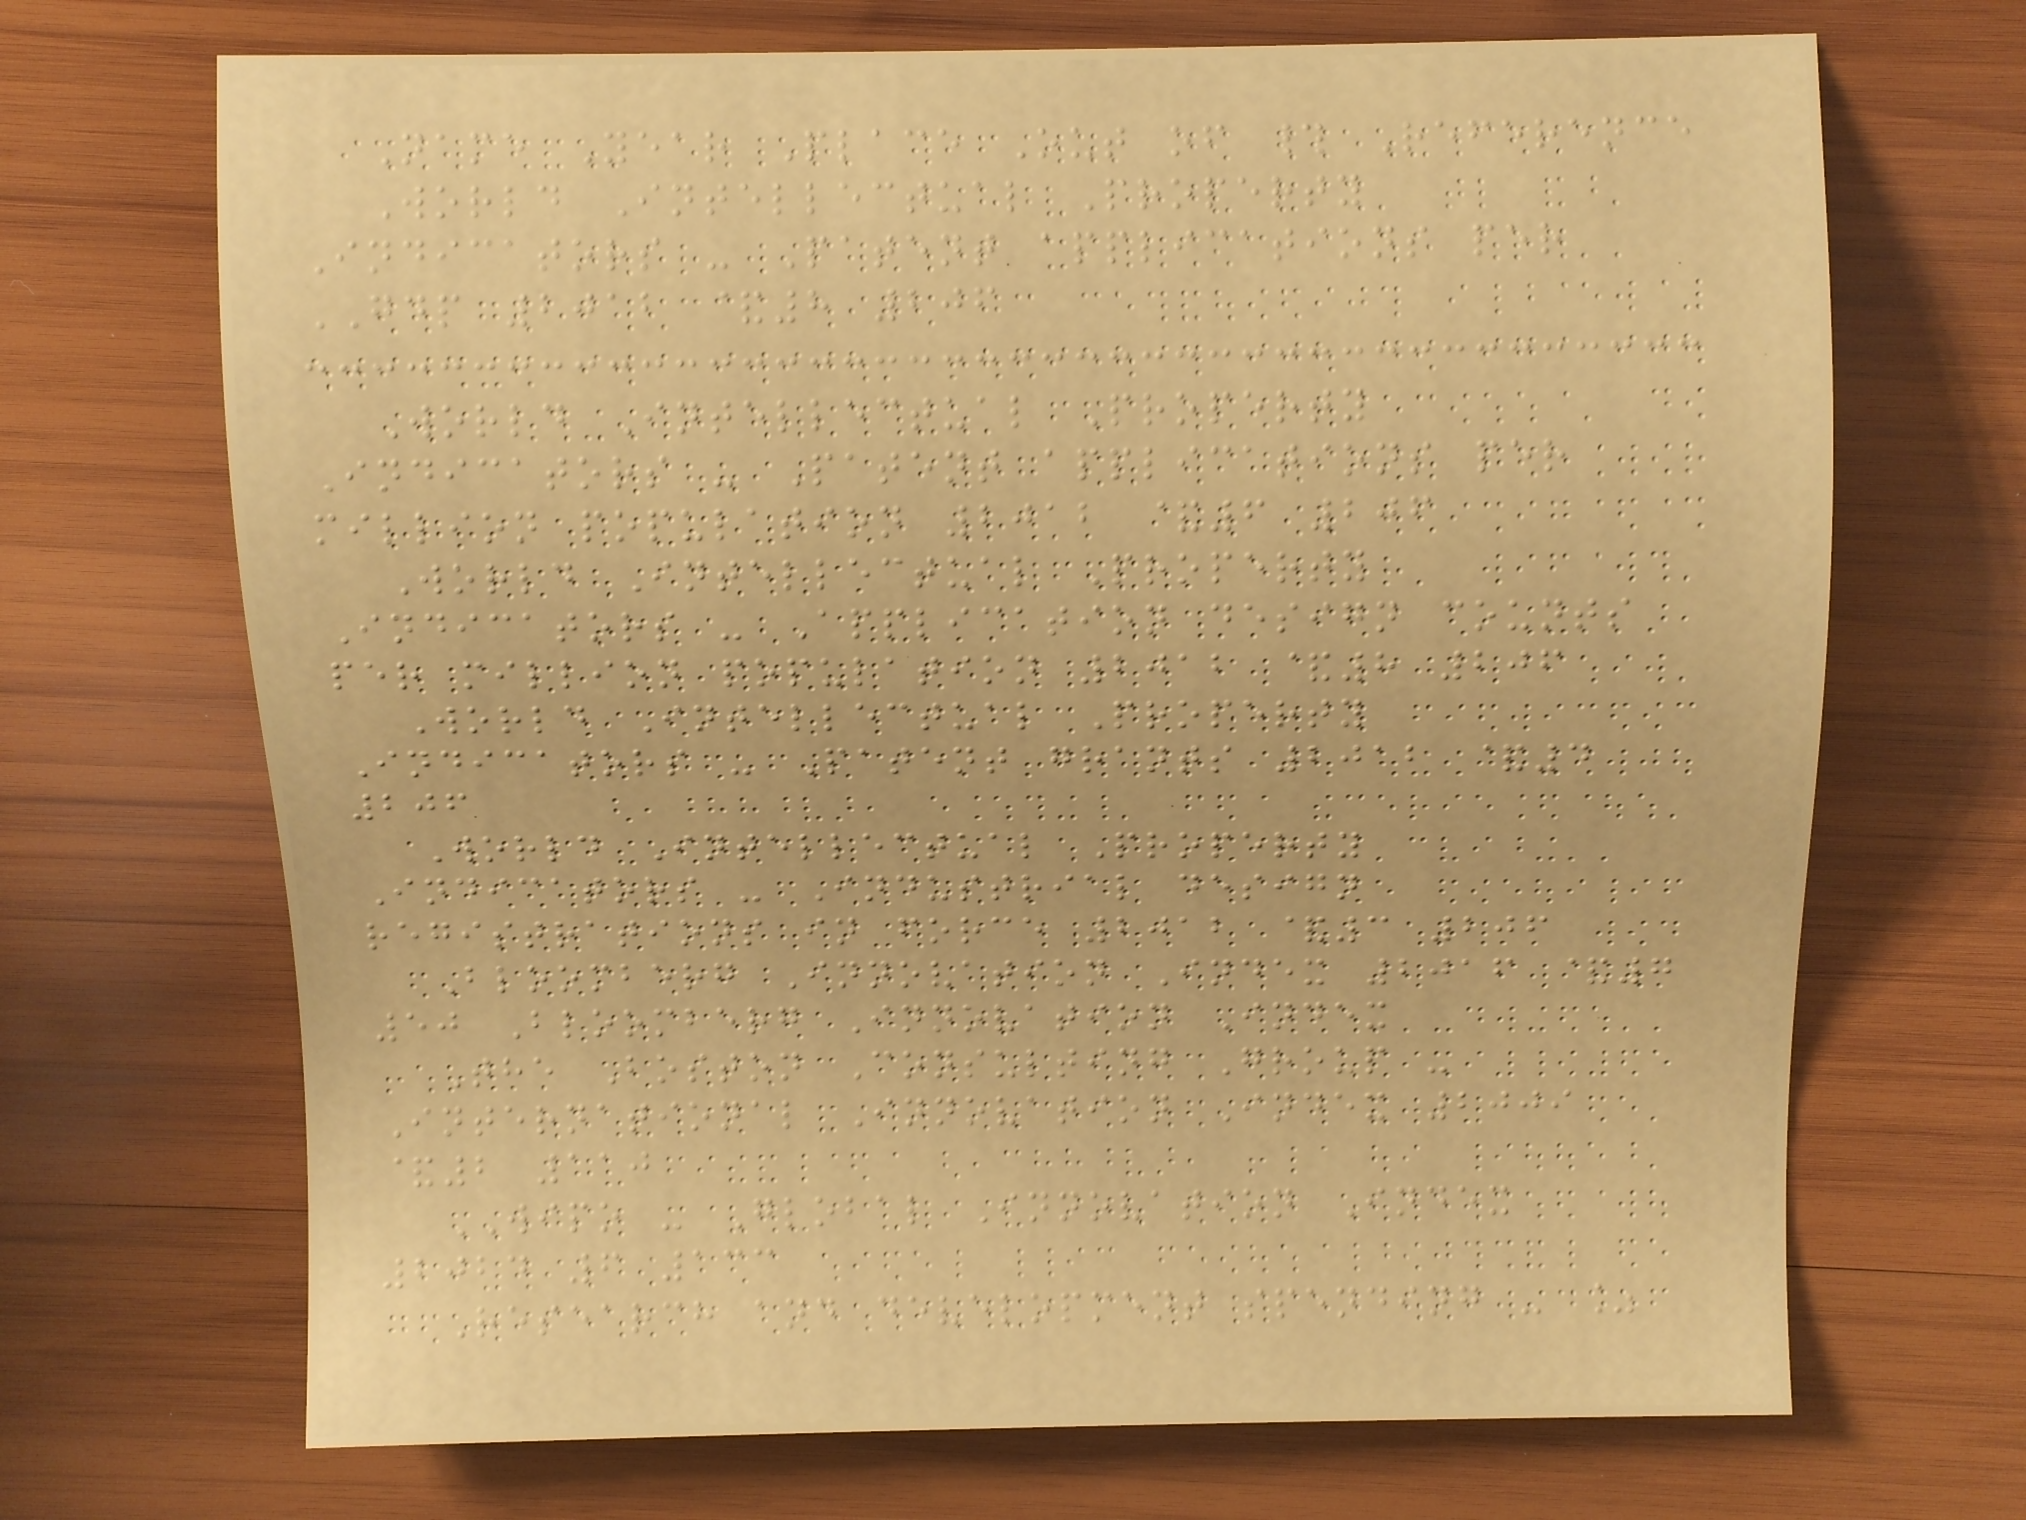Name Year Place Out of # Reference
World Intellectual Property
Indicators - Patent applications per
GDP 2012 &8 206
World Intellectual Property
Indicators - Patent applications per
million population 2012 &6 206
World Intellectual Property
Indicators - Application design counts
per million population 2012 &8 206
World Intellectual Property
Indicators - Patent grants 2012 &4
206
World Intellectual Property
Indicators - Industrial design
registrations in force 2012 &3 206
Bloomberg Innovation Index 2016 &7
50 Bloomberg Innovation Index
The Boston Consulting Group -
International Innovation Index 2009
&2 110
WIPO - Global Innovation Index
2024 6 133
Research and development spending - %
